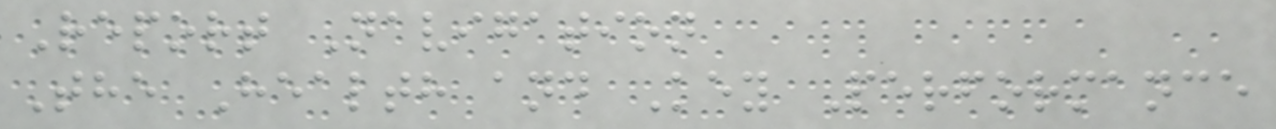Report Navigation
The Health and Key Performance
